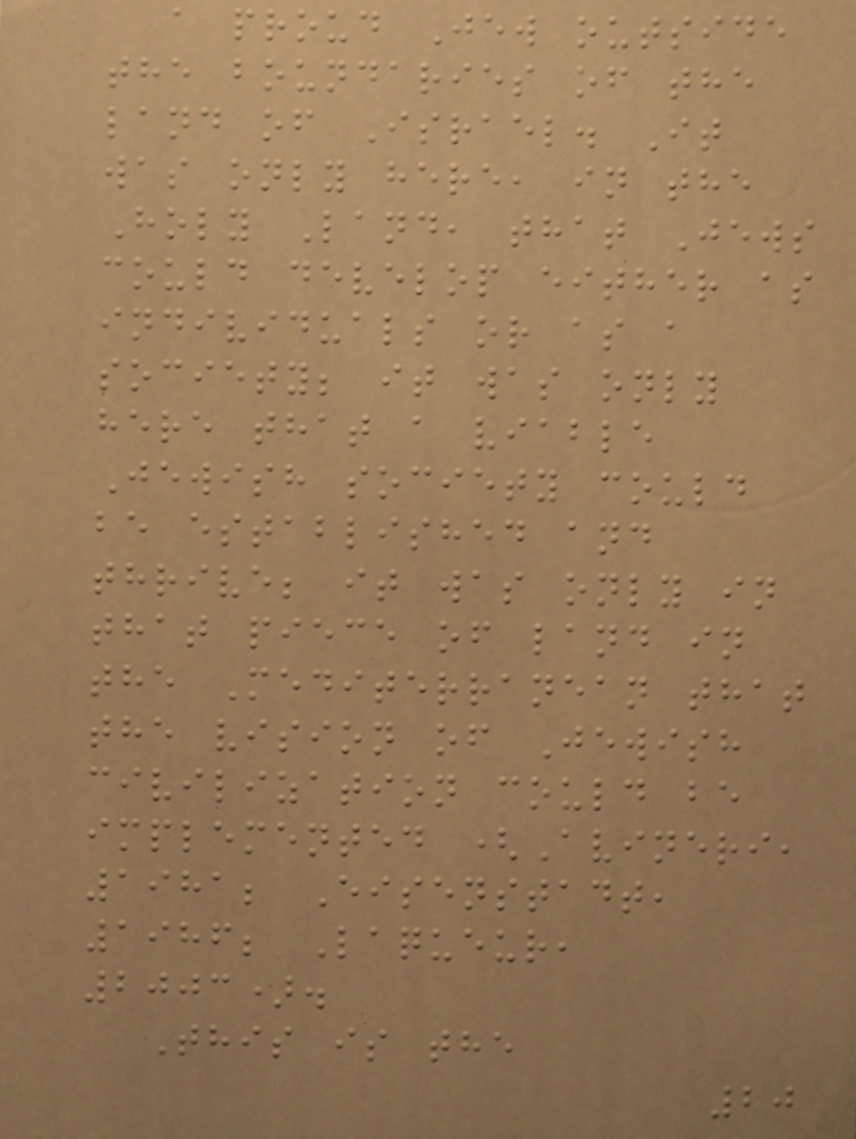a proud Jew outside
the boundaries of the
land of Israel. It
was only here, in the
Holy Land, that Jews
could develop either as
individuals or as a
society; it was only
here that a viable
Jewish society could
be established and
thrive; it was only in
that piece of land in
the Mediterranean that
the vision of Jewish
civilization could be
implemented (Avineri,
1981; Eisenstadt,
1986; Laqueur,
2003).
This is the
20
